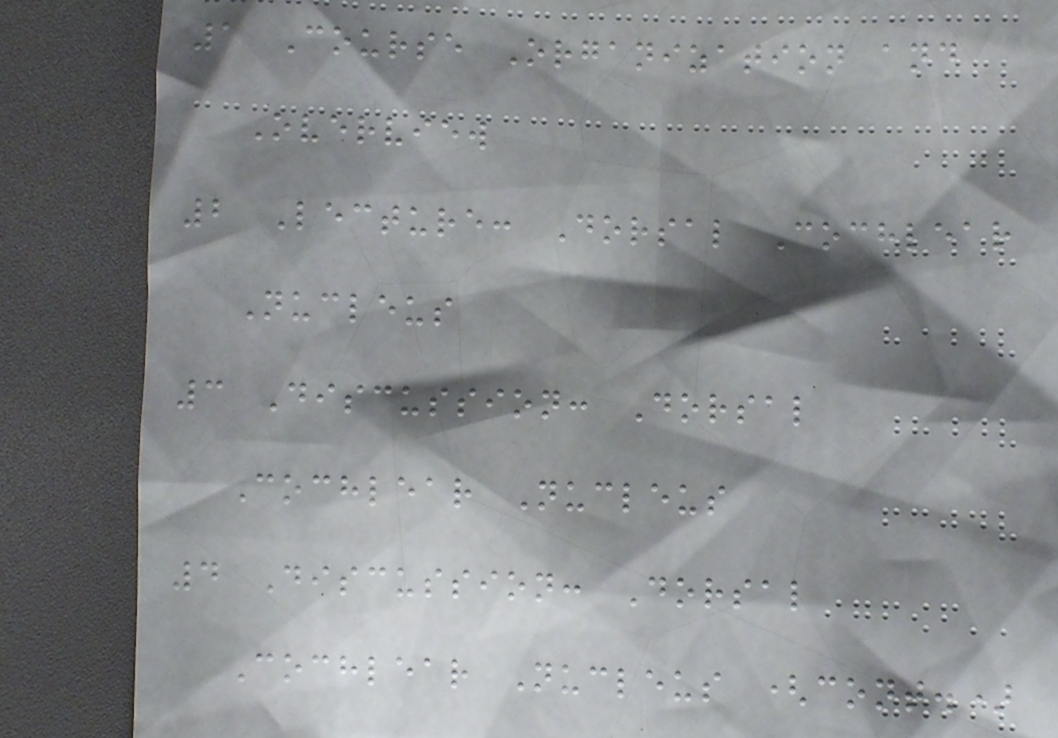1 Course Organization and
Overview
2 Lecture: Dorsal Cochlear
Nucleus
3 Discussion: Dorsal
Cochlear Nucleus
4 Discussion: Dorsal
Cochlear Nucleus (cont.)
